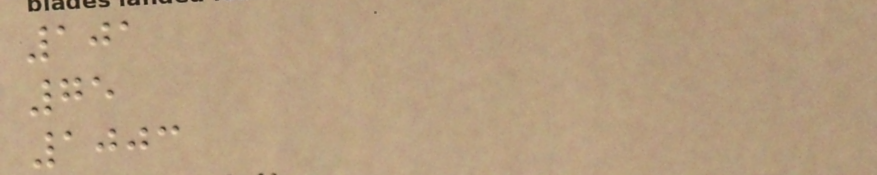101
75
1003
